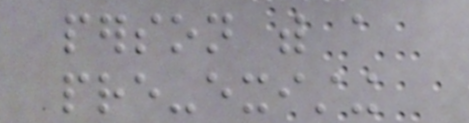person with a
pre-existing
